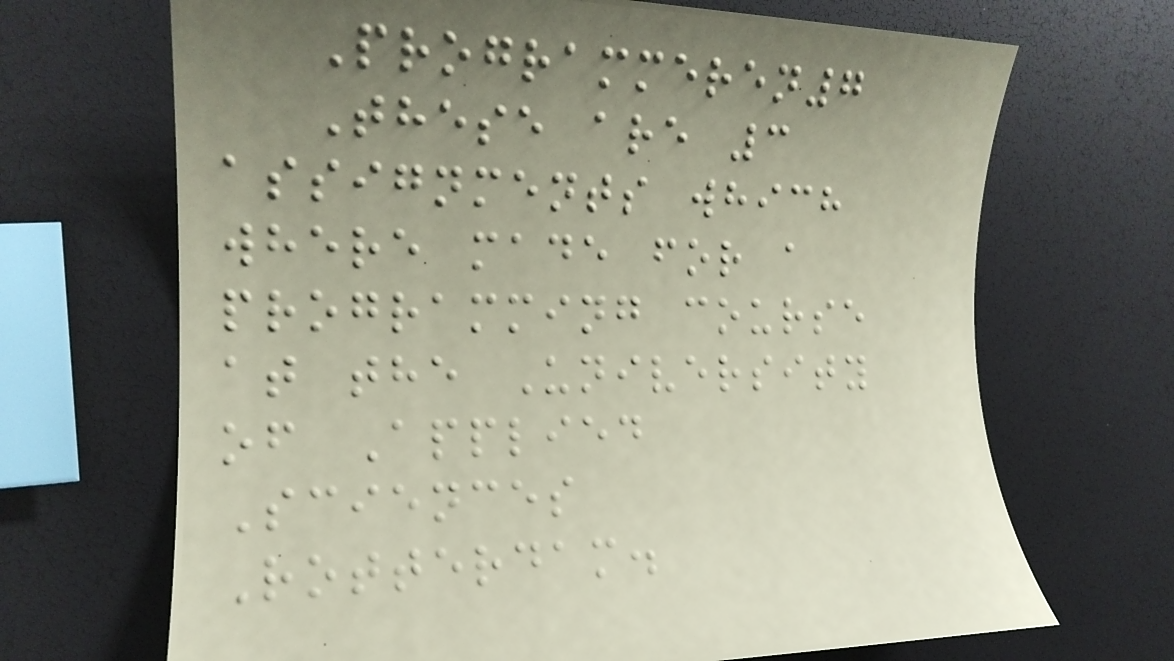Programmeren7
These are 3
assignments which
where made for a
programming course
at the University
of Applied
Sciences
Rotterdam.
